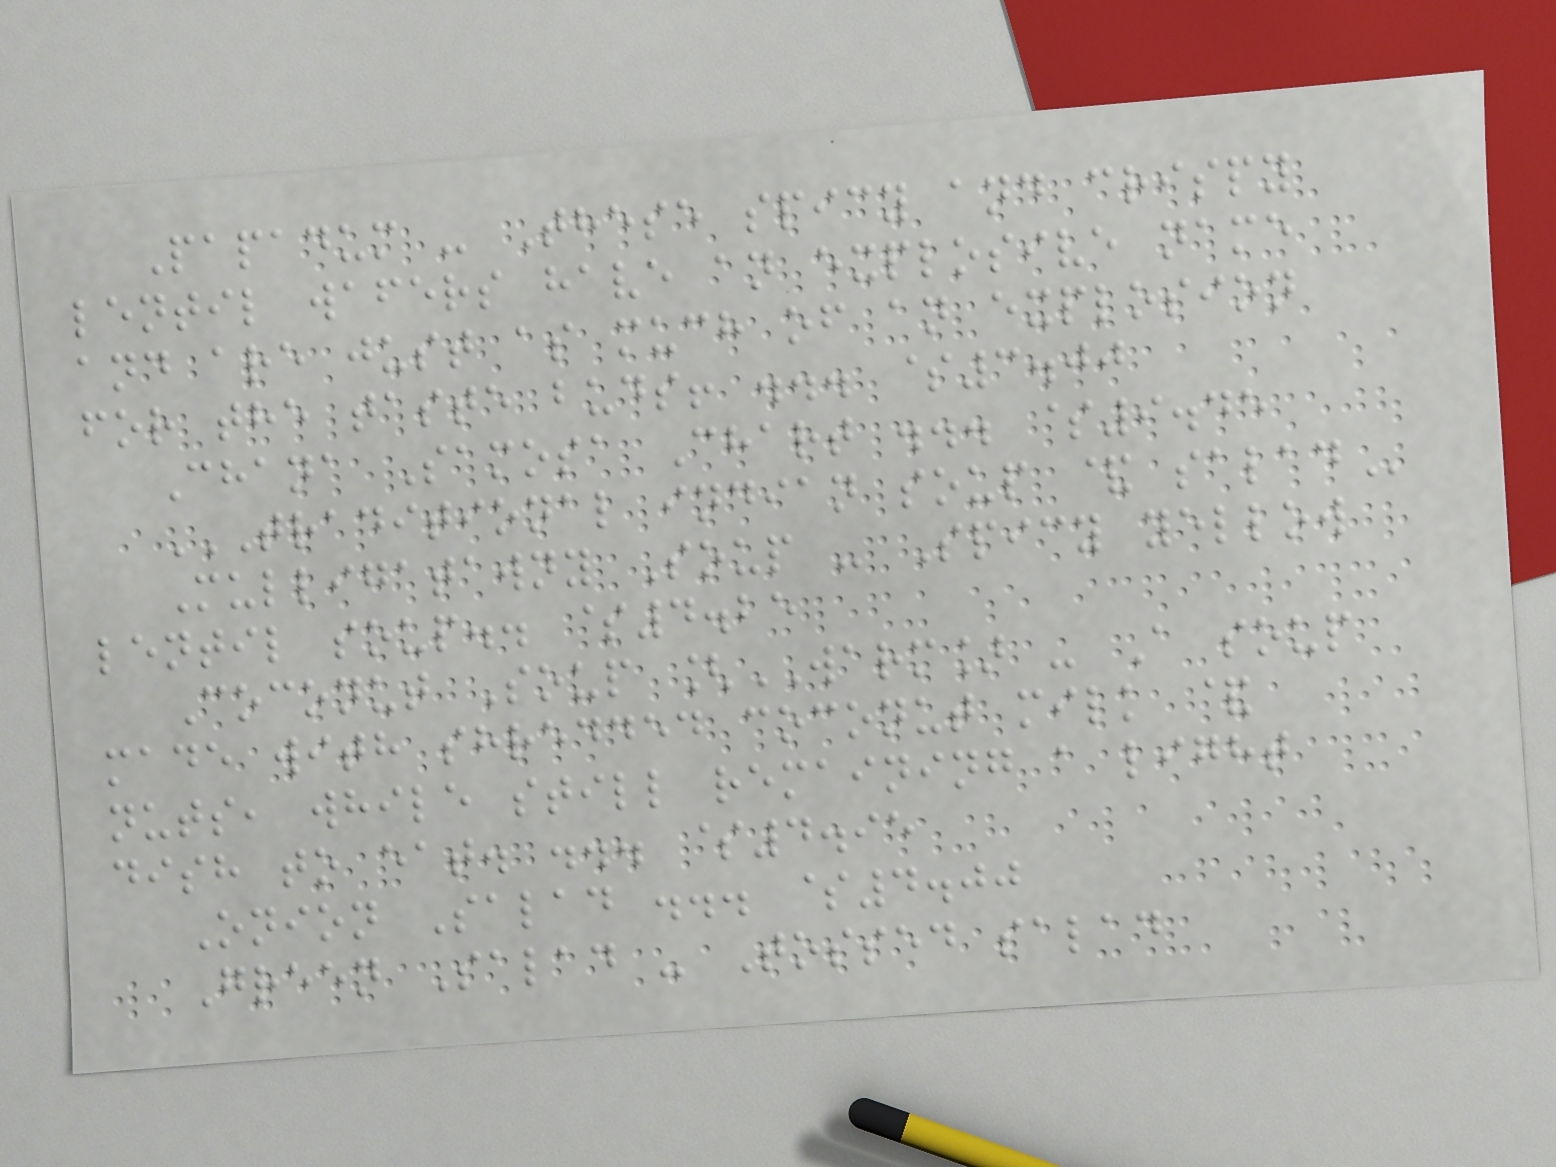Papadum - These spicy and crispy
lentil wafers have an explosive name
and are just as much of an explosion
for the taste buds! ... $3.00
Chana Samosa Chart ... $9.45
TRADITIONAL INDIAN SOUP & SALAD
Mulligatawny Soup - Spicy yellow
lentil soup.. $4.25
Coconut Soup [WARM] - A soup
made with shredded coconut milk &
nuts, while still remaining a light
dish to eat. ... $4.95
Onion Salad ... $4.00
Green Salad - Tossed salad
